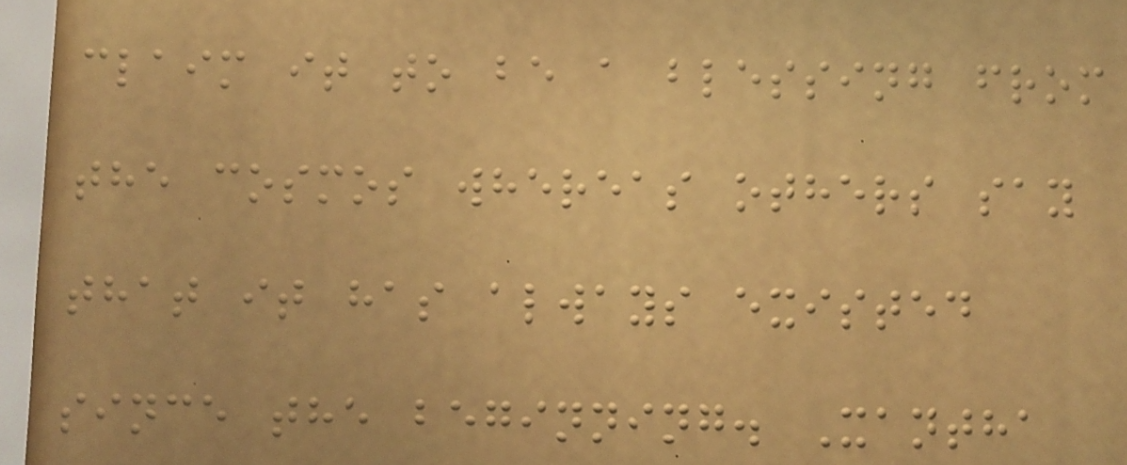claim it to be a blessing from
the cosmos whereas others say
that it has always existed
since the beginning. Xantha
